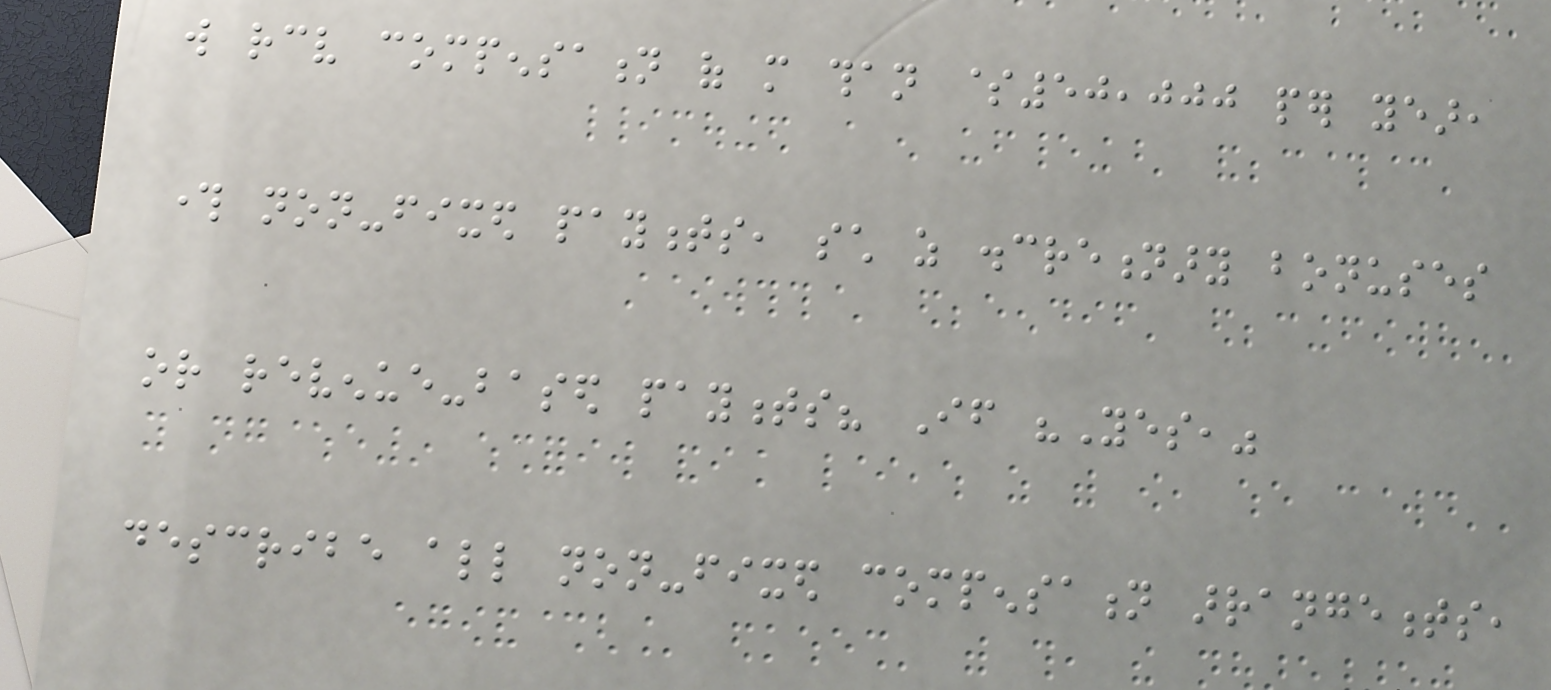will receive compensation of more than $50,000 per year,
through non-fixed payments, such as discretionary bonuses
or revenue-based payments? If "Yes,"
describe all non-fixed compensation arrangements,
